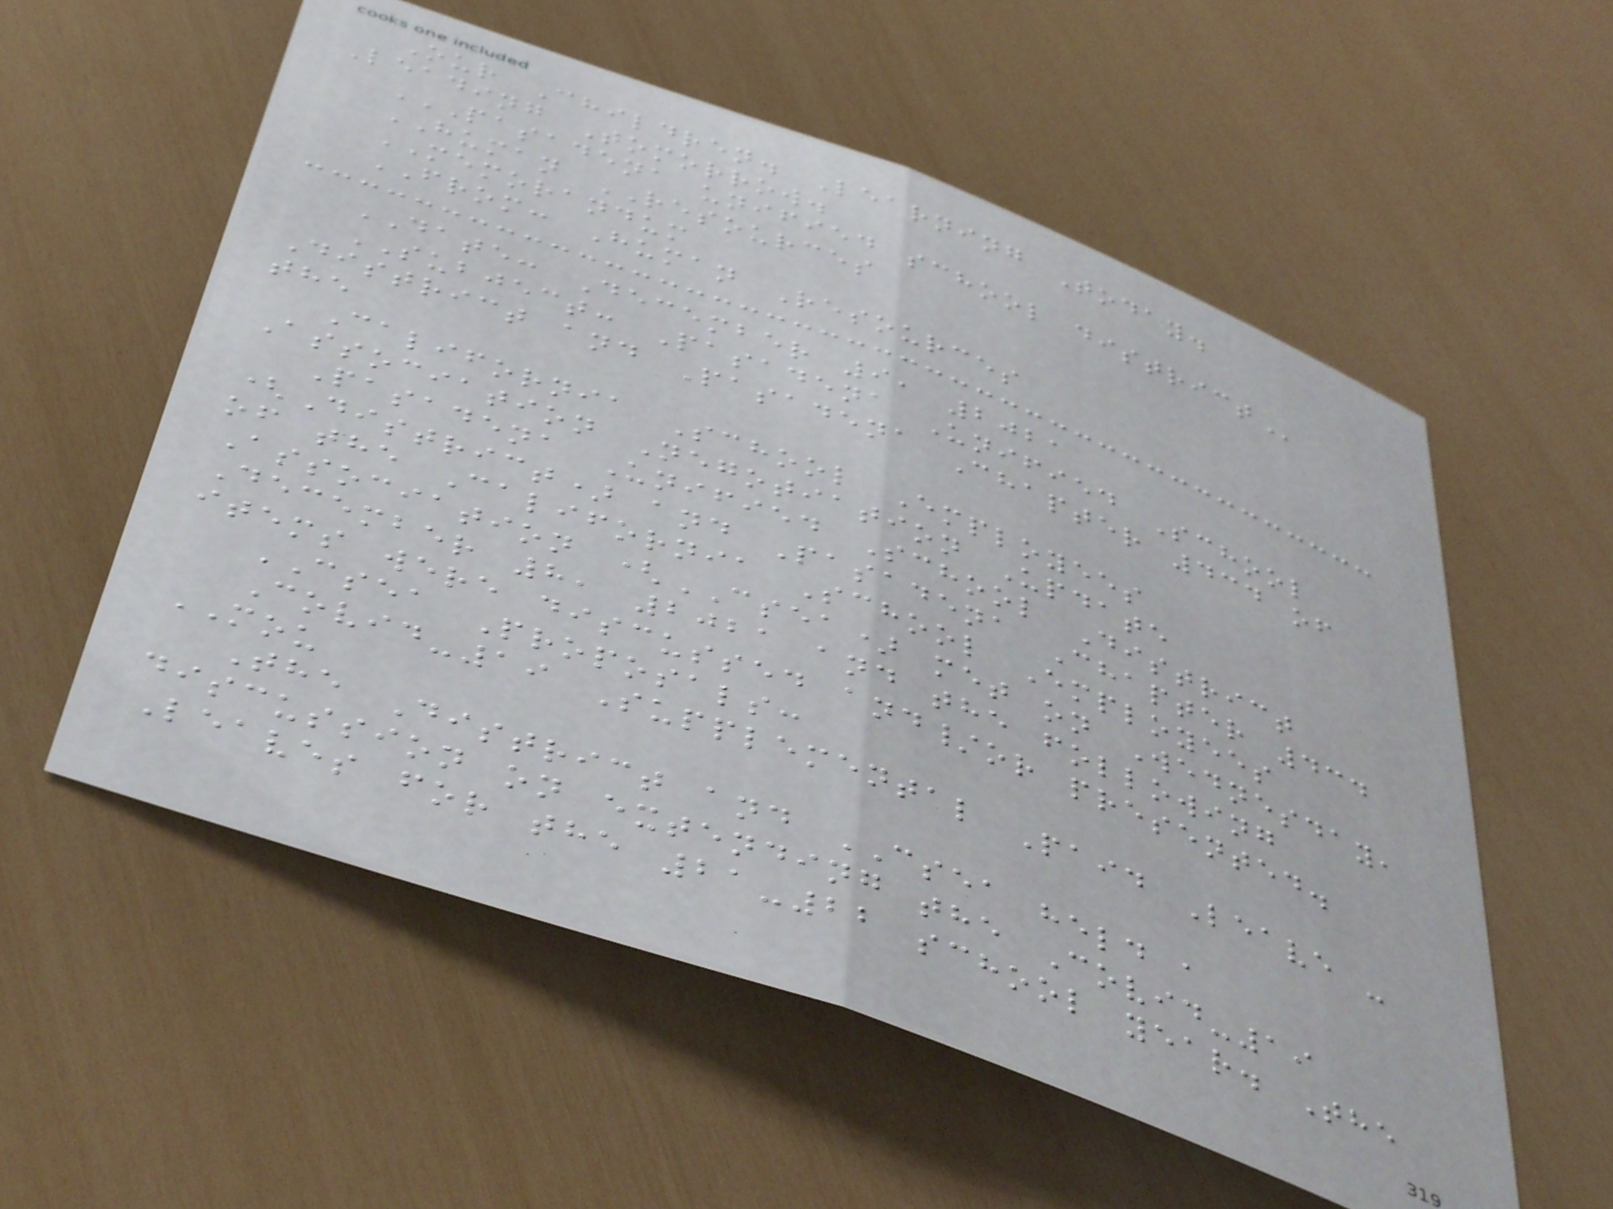Our Children. Learning Today.
Leading Tomorrow.
PASADENA UNIFIED SCHOOL DISTRICT
HUMAN RESOURCES
MEMORANDUM
FROM: Human Resources
DATE: December 9, 2021
SUBJECT: Pasadena Unified School
District and Pasadena Chapter 434 of
the
California School Employees
Association Negotiation Update
Pasadena Unified School District
(District) and Pasadena Chapter 434
of the California School Employees
Association (CSEA) met on Wednesday,
December 8, 2021 and the following
items were discussed and/or presented.
CSEA Proposals:
Covid-19 Supplemental Paid Leave -
MOU
The District and CSEA held a
discussion on extending the Covid-19
Leaves for the 21-22 school year. The
